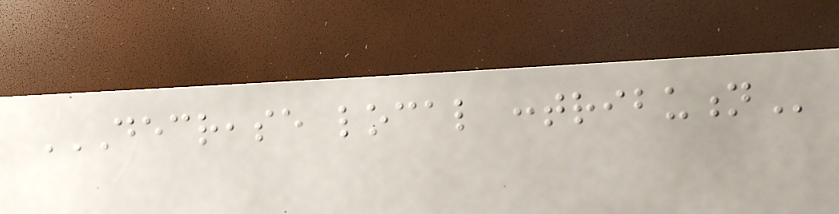DECREASE LOCAL CONTRIBUTION
